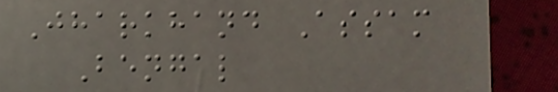Jharkhand Assam
Bengal
